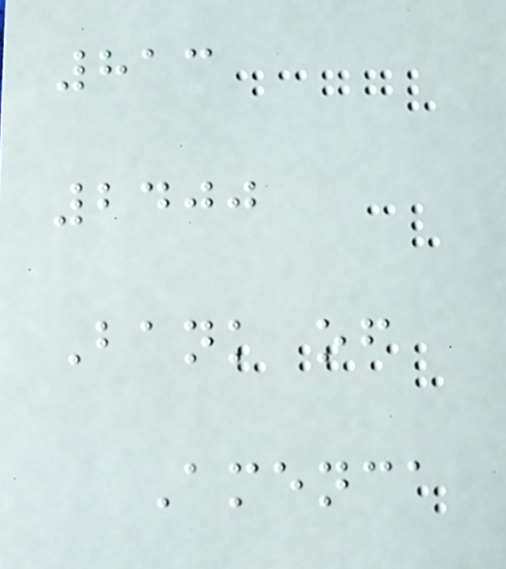813
2400
Bank of
Amenca
